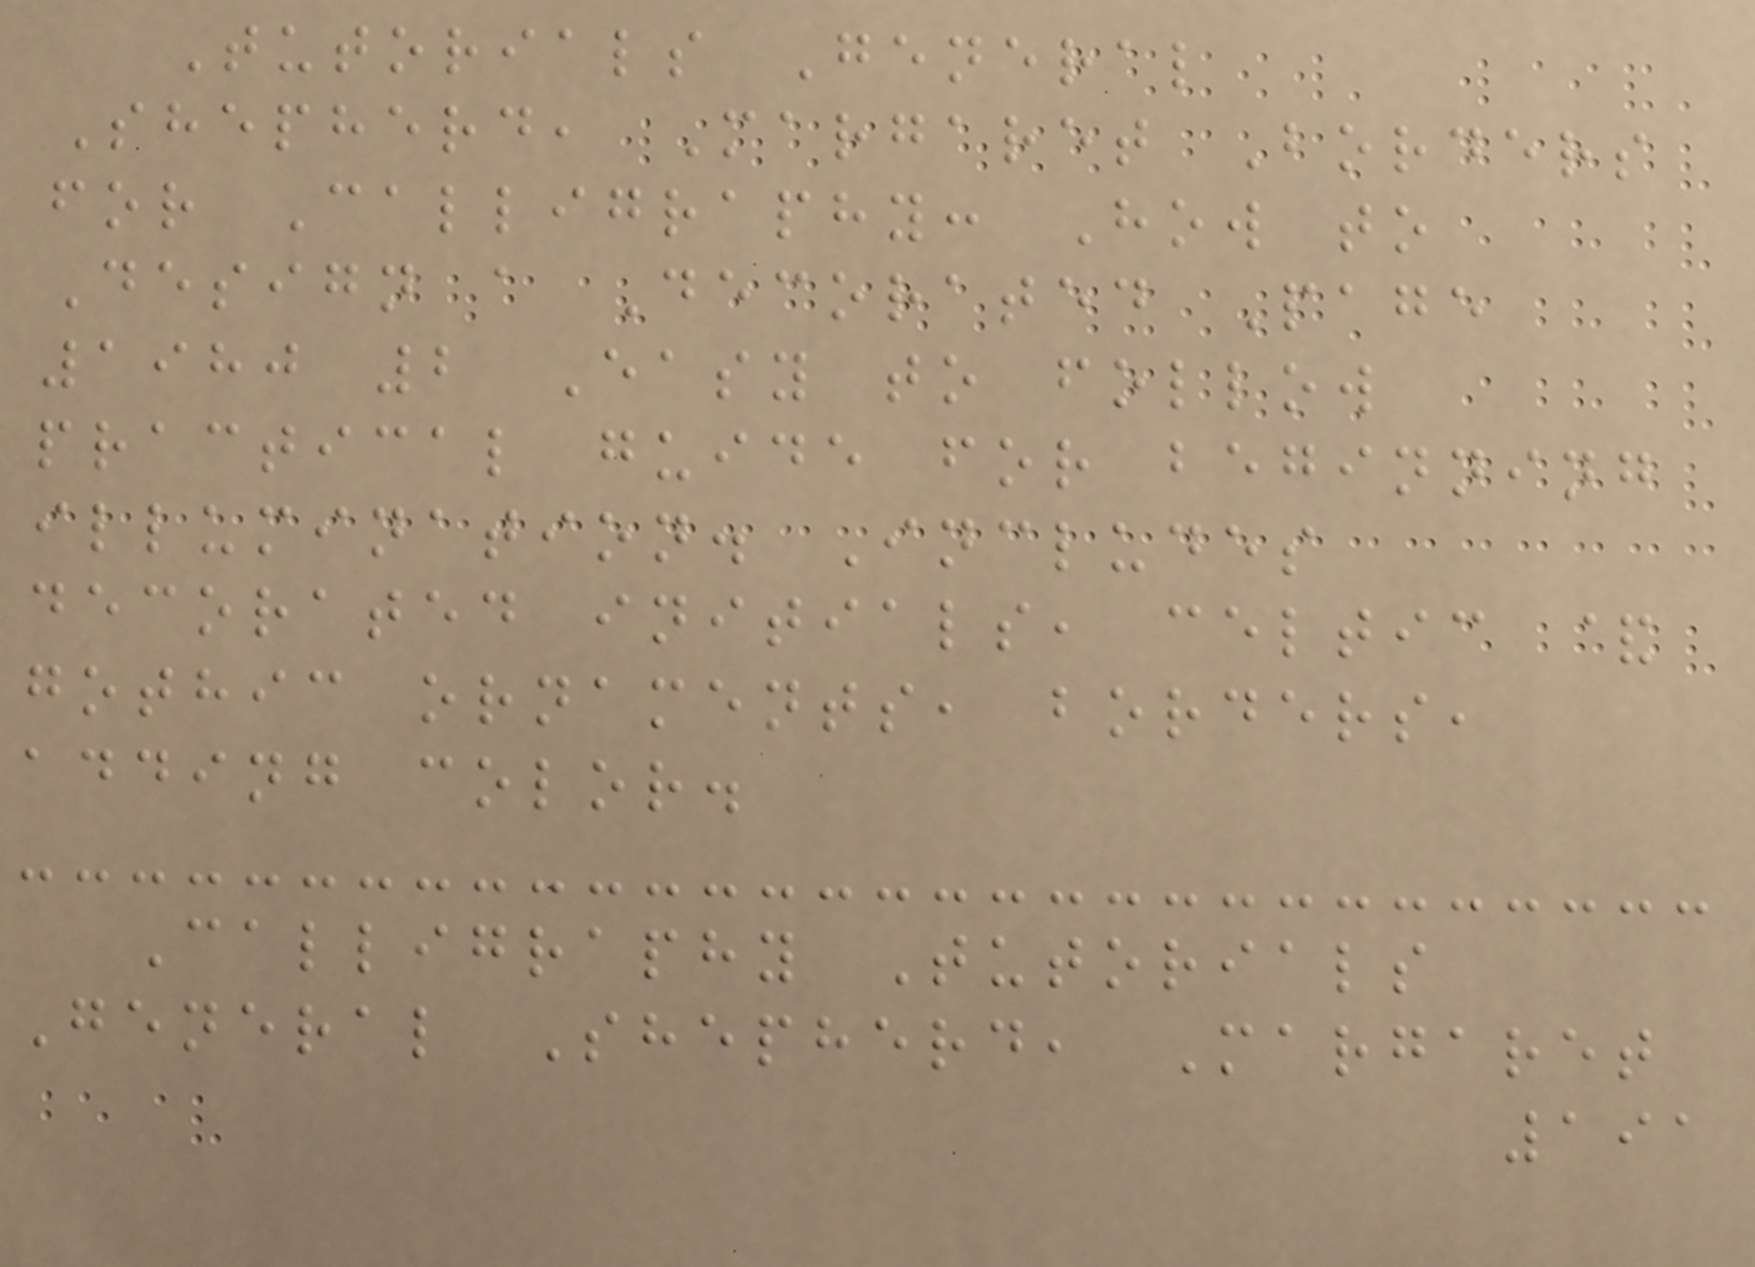Tutorials General
Shepherd, Margaret Borders
for Calligraphy: How to
Design a Decorated Page
1980 2 Easy to follow
practical guide for beginning
illumination. Includes
decorated initials, celtic &
gothic ornaments, borders,
adding color.
Calligraphy Tutorials
General Shepherd, Margaret
191
